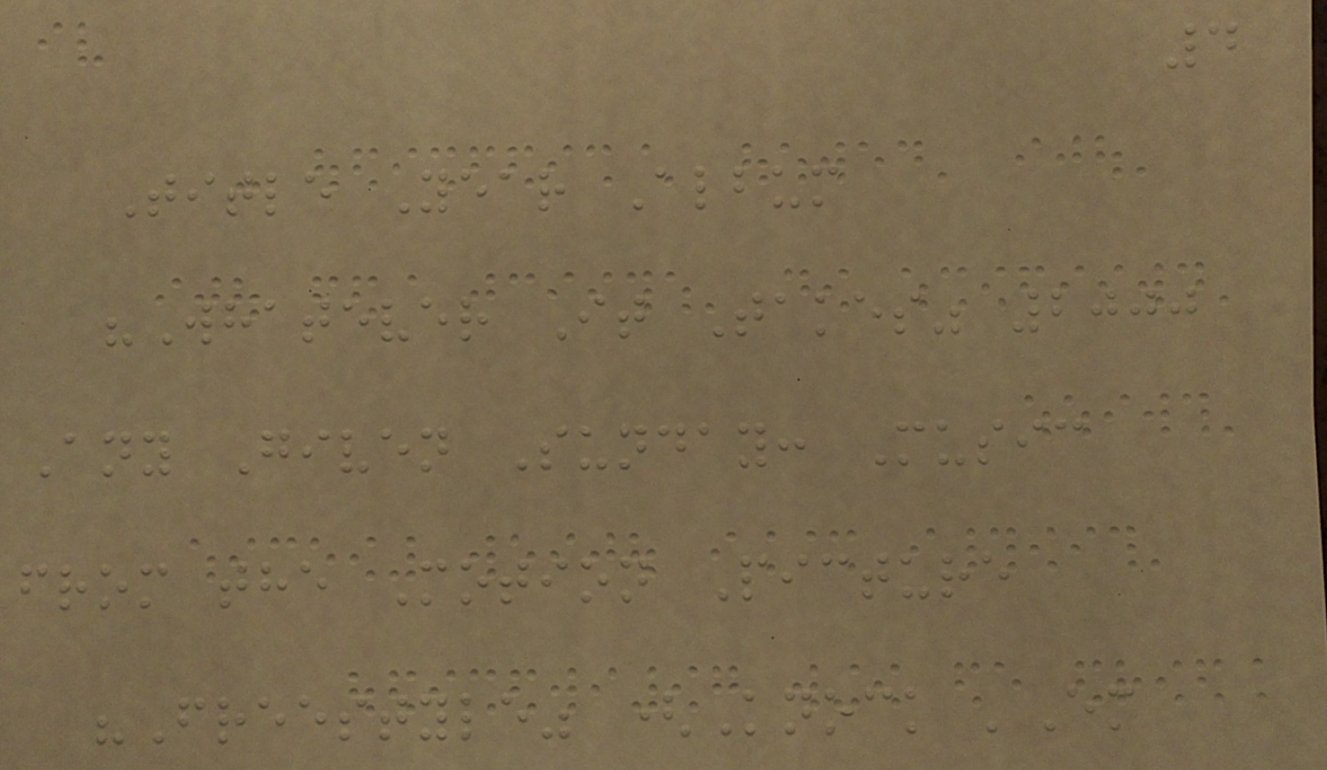4
Title Year Album
"Whatever It Takes" 2000
Any Given Sunday: Music
from the Motion Picture
"Freestyle" (Knock 'Em
